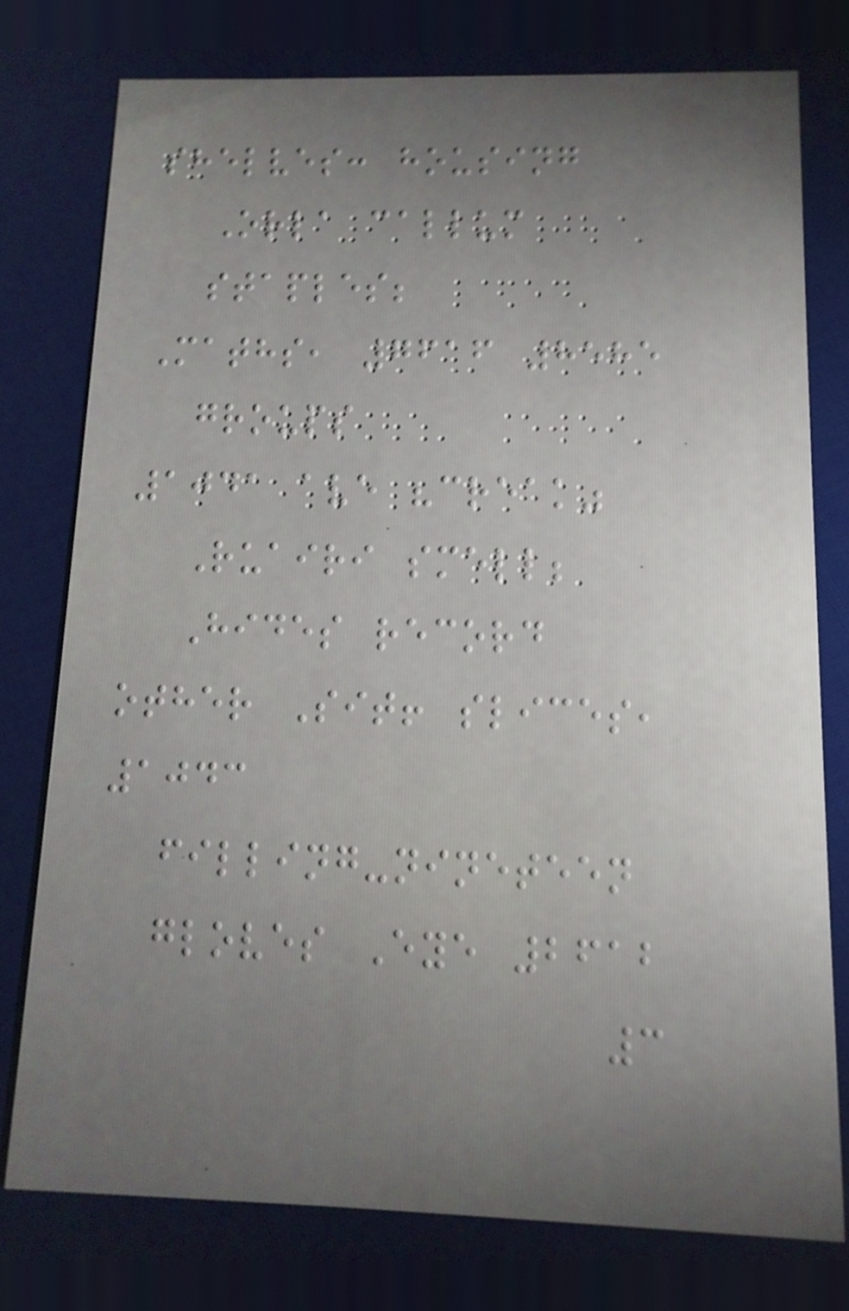shelves: housing
Orla callum
staples;
Maths, 7616 8585
groups
1041 ave "creak"
Ruairi smell;
Hides record
other Sit! slices,
1043
filling-nineteen
gloves Eye 2612
3
